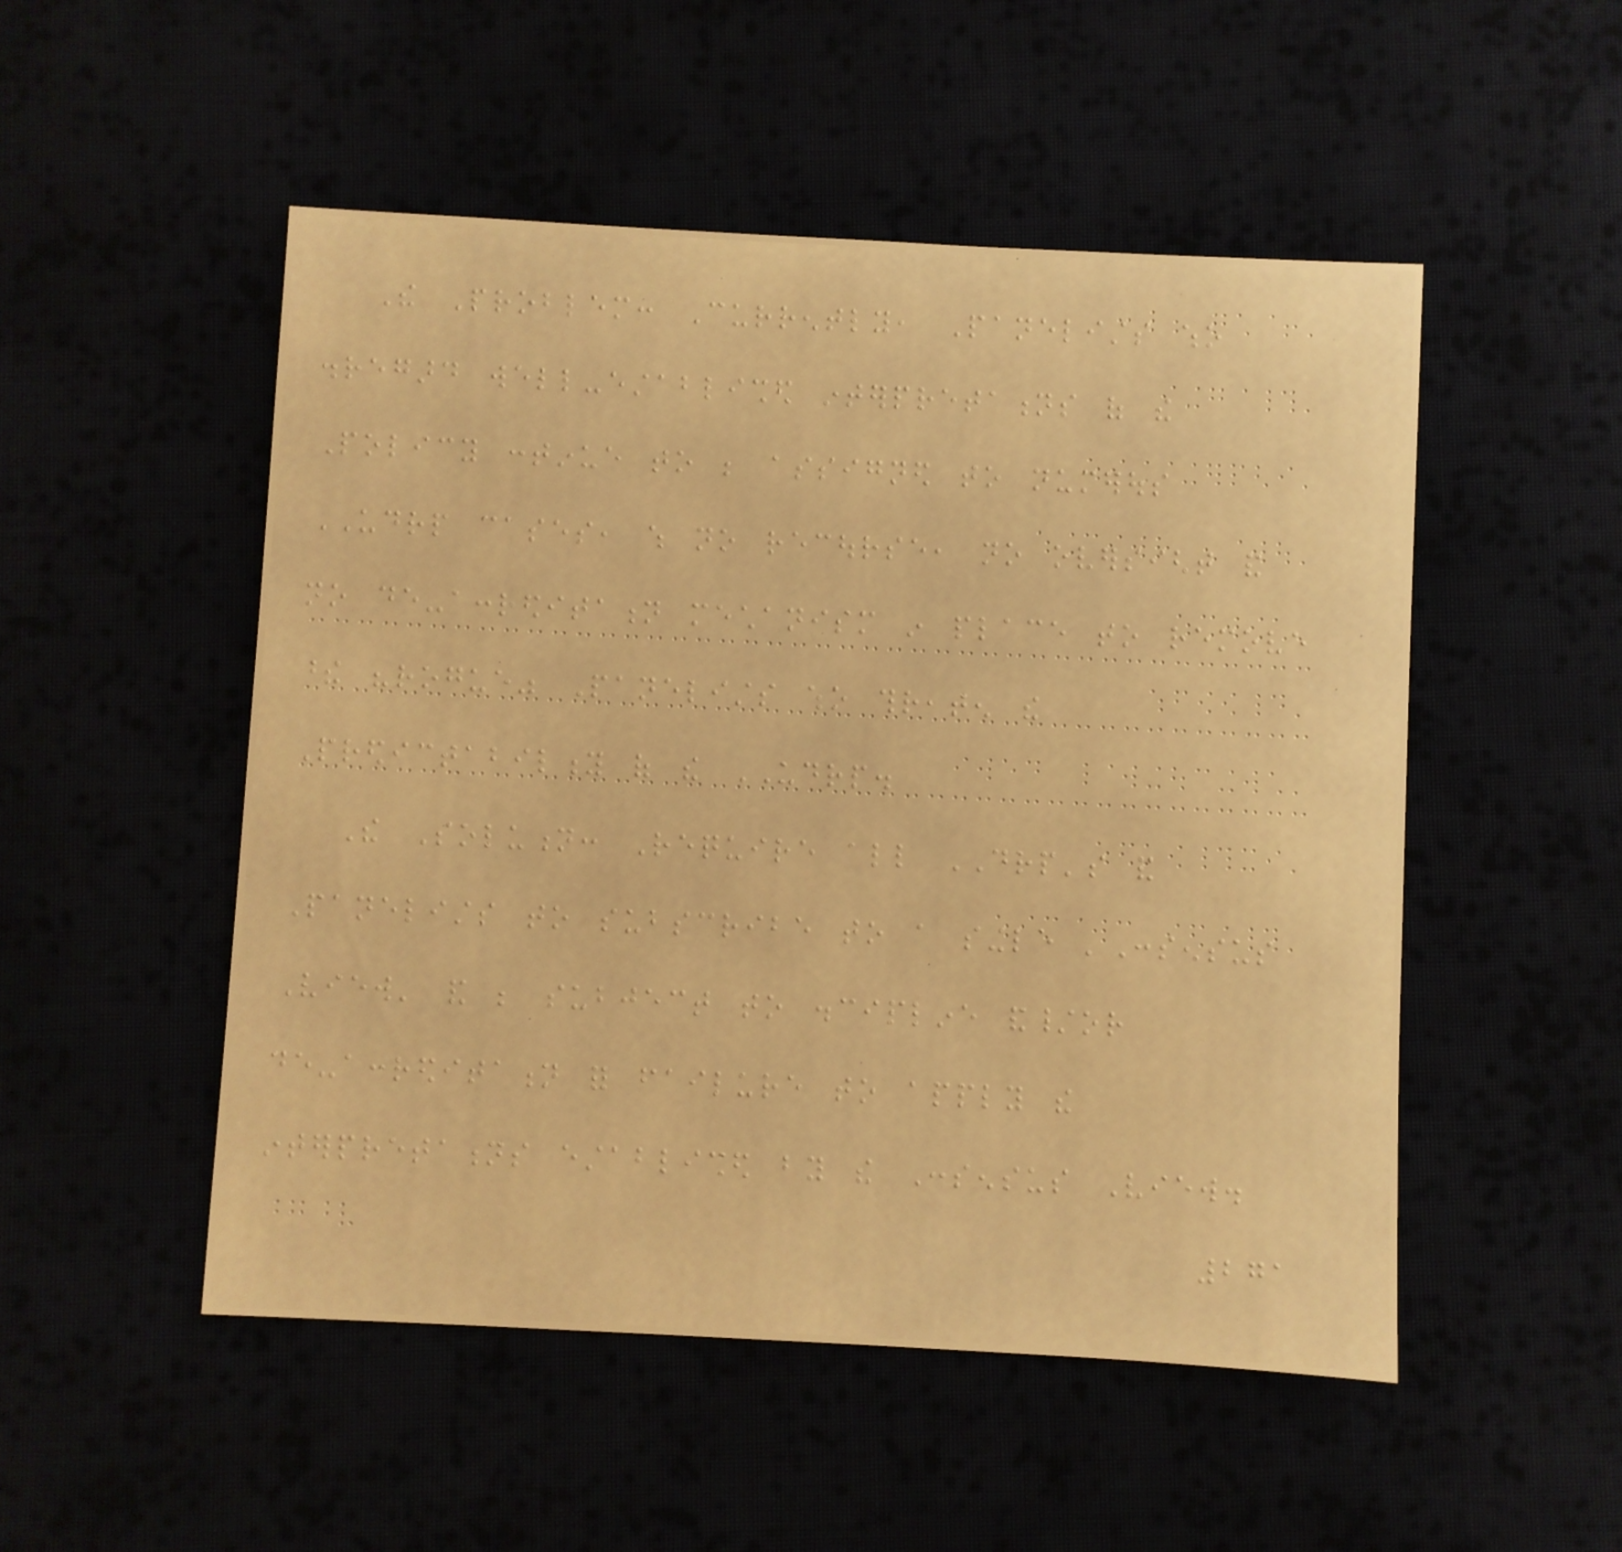The Problem: Currently, Panelists who
disregard well-established interpretations of the
Policy continue to be assigned to numerous
UDRP cases, which no recourse, no oversight and
no de-accreditation mechanism in place to remove
these "rogue" Panelists who threaten the
Predictability of the UDRP.
The Solution: Require all DRP's and
Panelists to subscribe to a single 'Consensus
View' and be subject to discipline and/or
de-accreditation for failure to apply the
interpretations established by the Consensus View.
271
